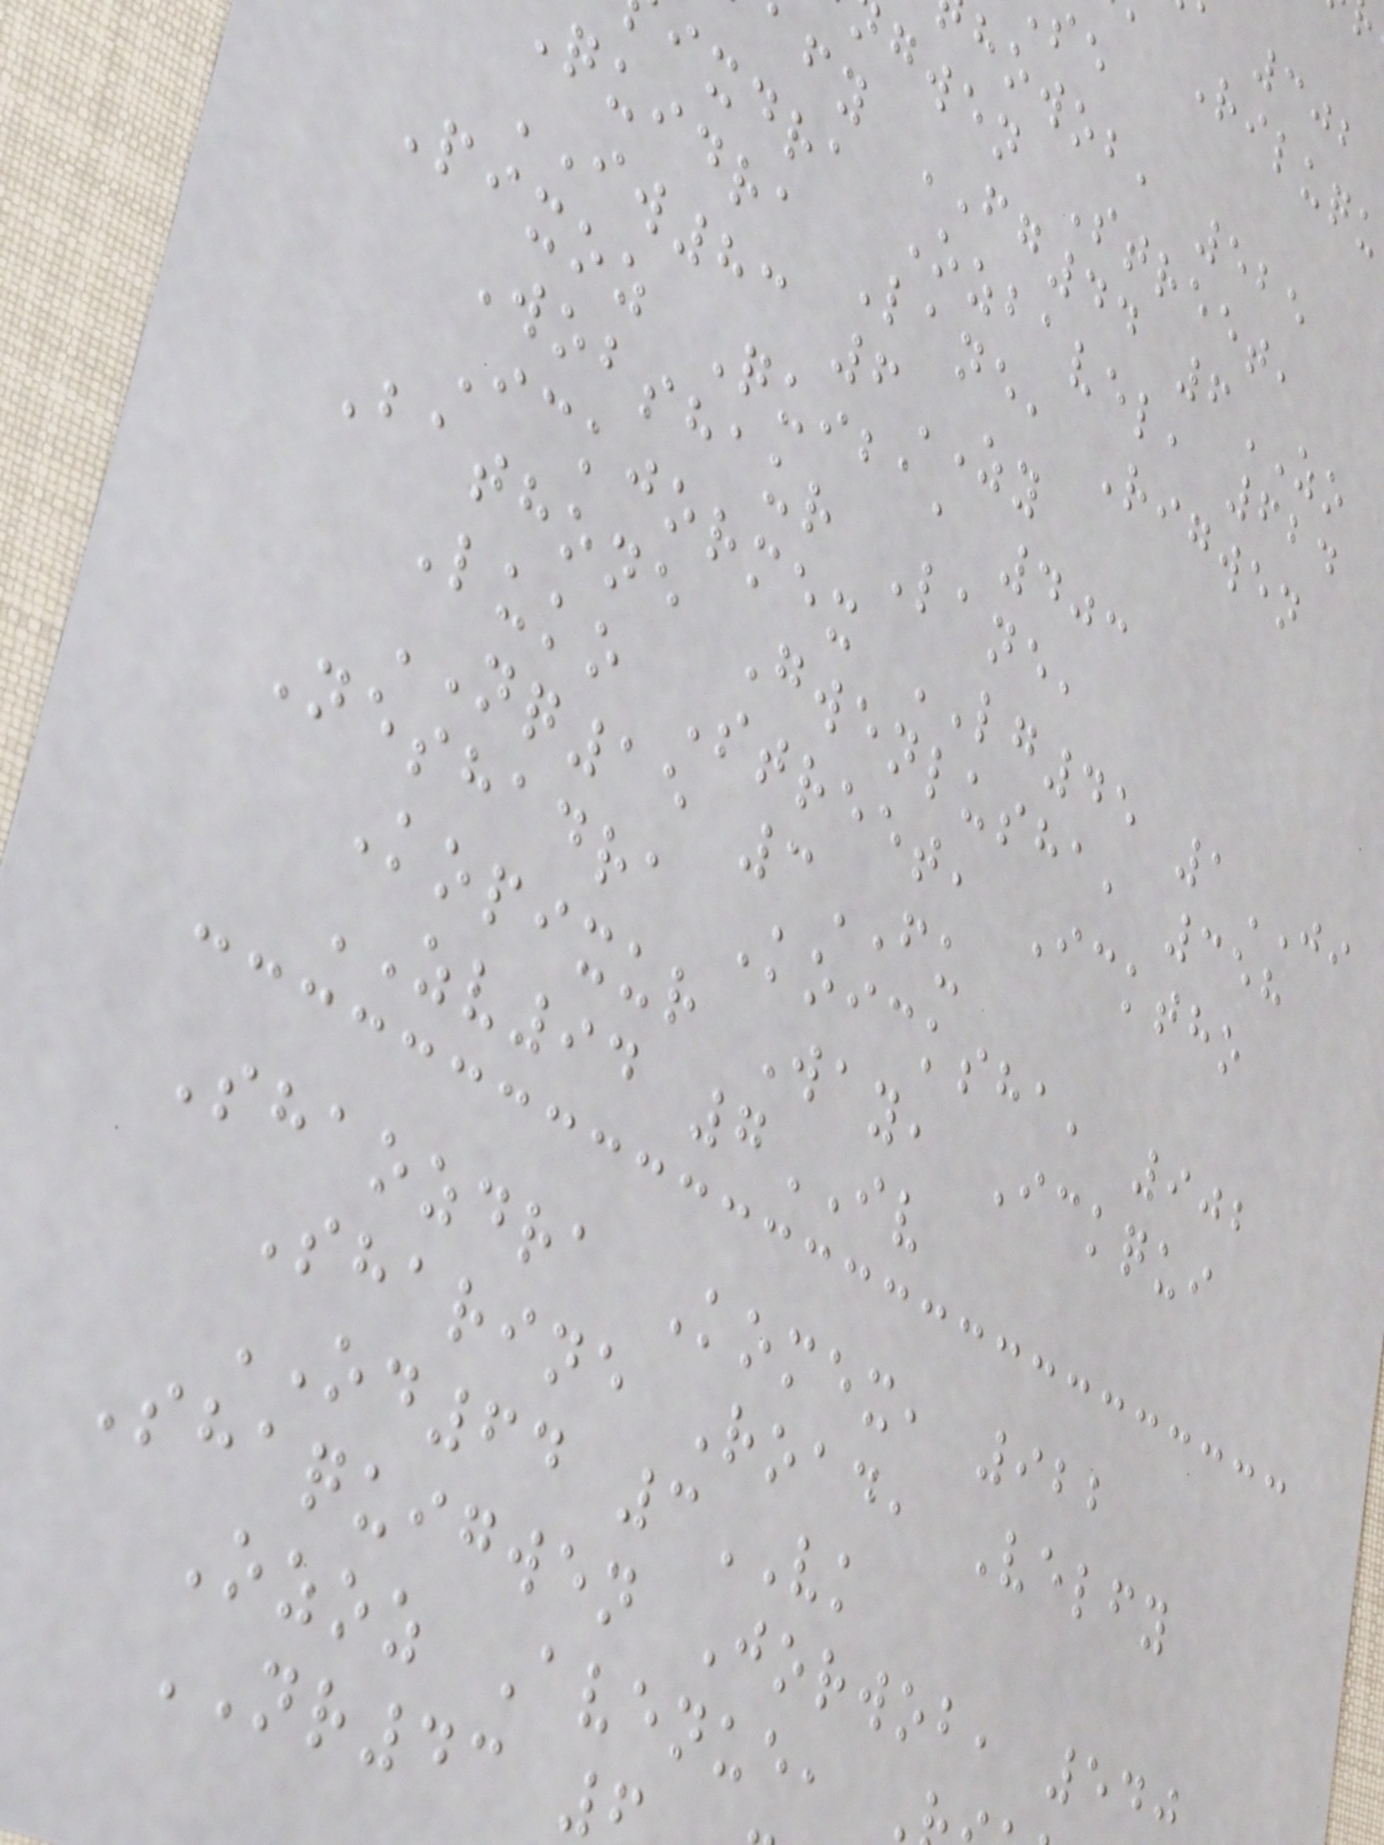Riluqu
howob, 525
gwen Street,
afy FG44 6ZO
ixdra Ozbavel, 624
quidra Lane, Rigwen
IW83 6ZY
Pixoz Quiba, 403
Wobshaur Lane,
Ickjormex LG45 1JI
Bathone Gwenlusha, 358
Luko Street, Icktho
NQ15 3FU
Neshadra Koicksha, 902
Kopixur Way, Ickqui
ZV94 7IV
Shaozdra Komex, 922
Sharine Road, Velfy
OD64 3VK
Shaquigwen Jorwob, 540
Ozoz Avenue,
NR43
